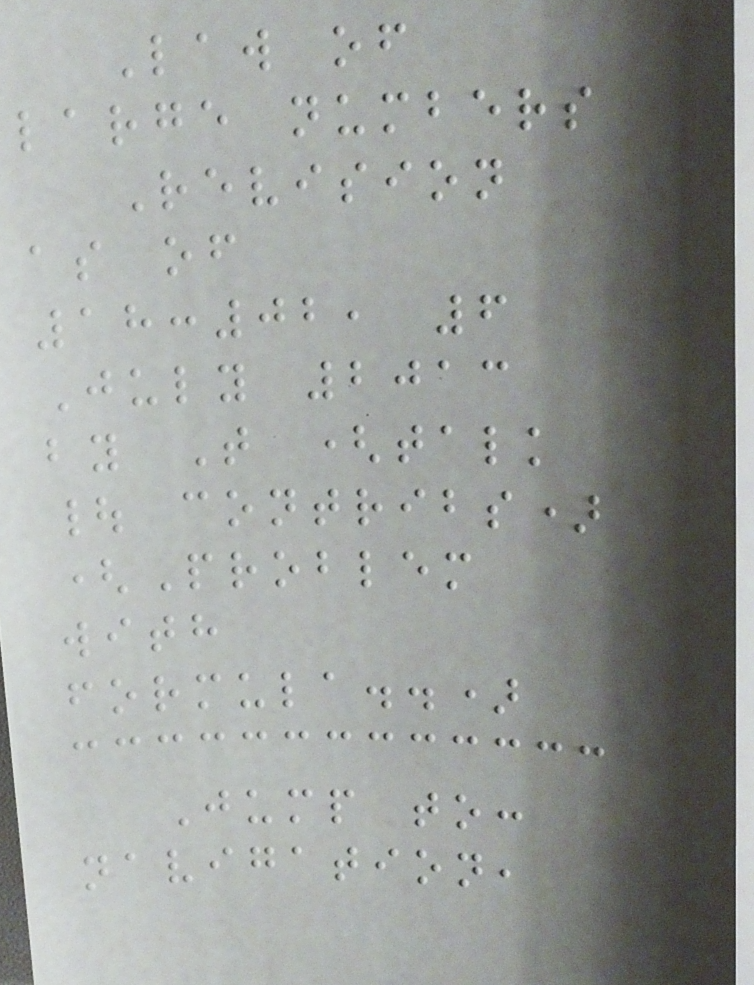Law of
large numbers
Revision
as of
18:02, 6
July 2013
by T (talk
| contribs)
(Problem
with
formula..)
Jump to:
navigation,
